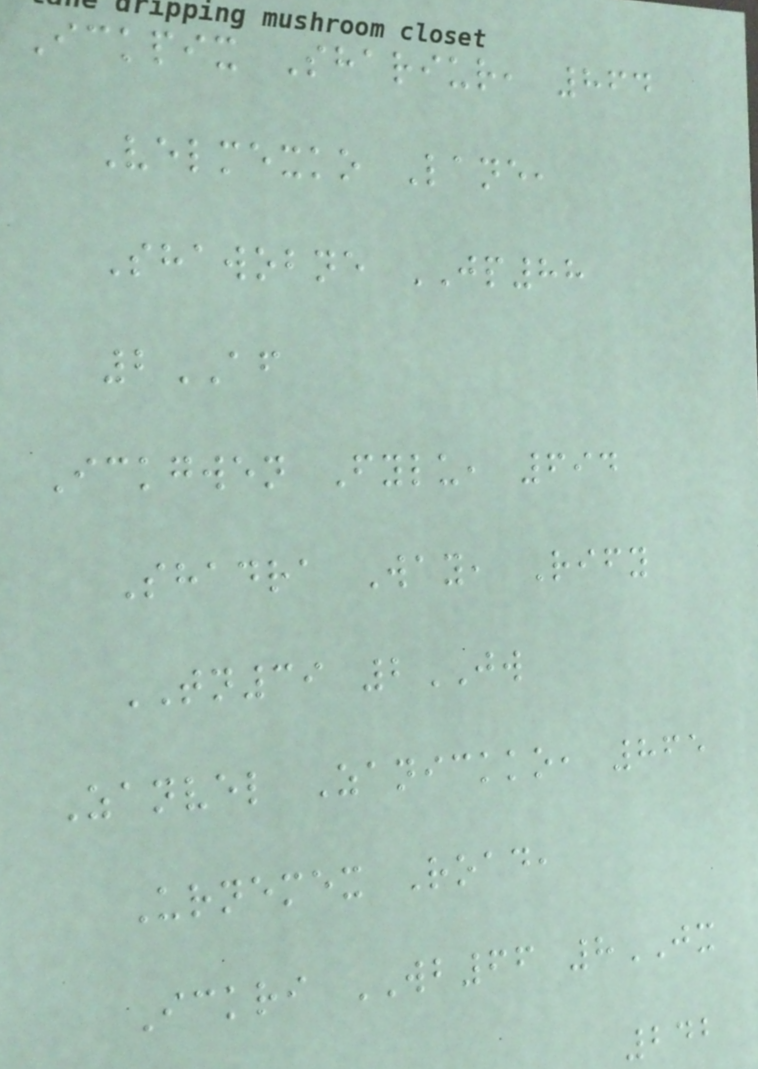Ickpix Shariur, 864
Velmexko Lane,
Shawobne JP88
2AF
Ickgwen Fylu, 694
Shadra Way, Rify
TN39 2JW
Zanvel Zanickko, 865
Urnemex Road,
Ickri WB66 8JX
242
